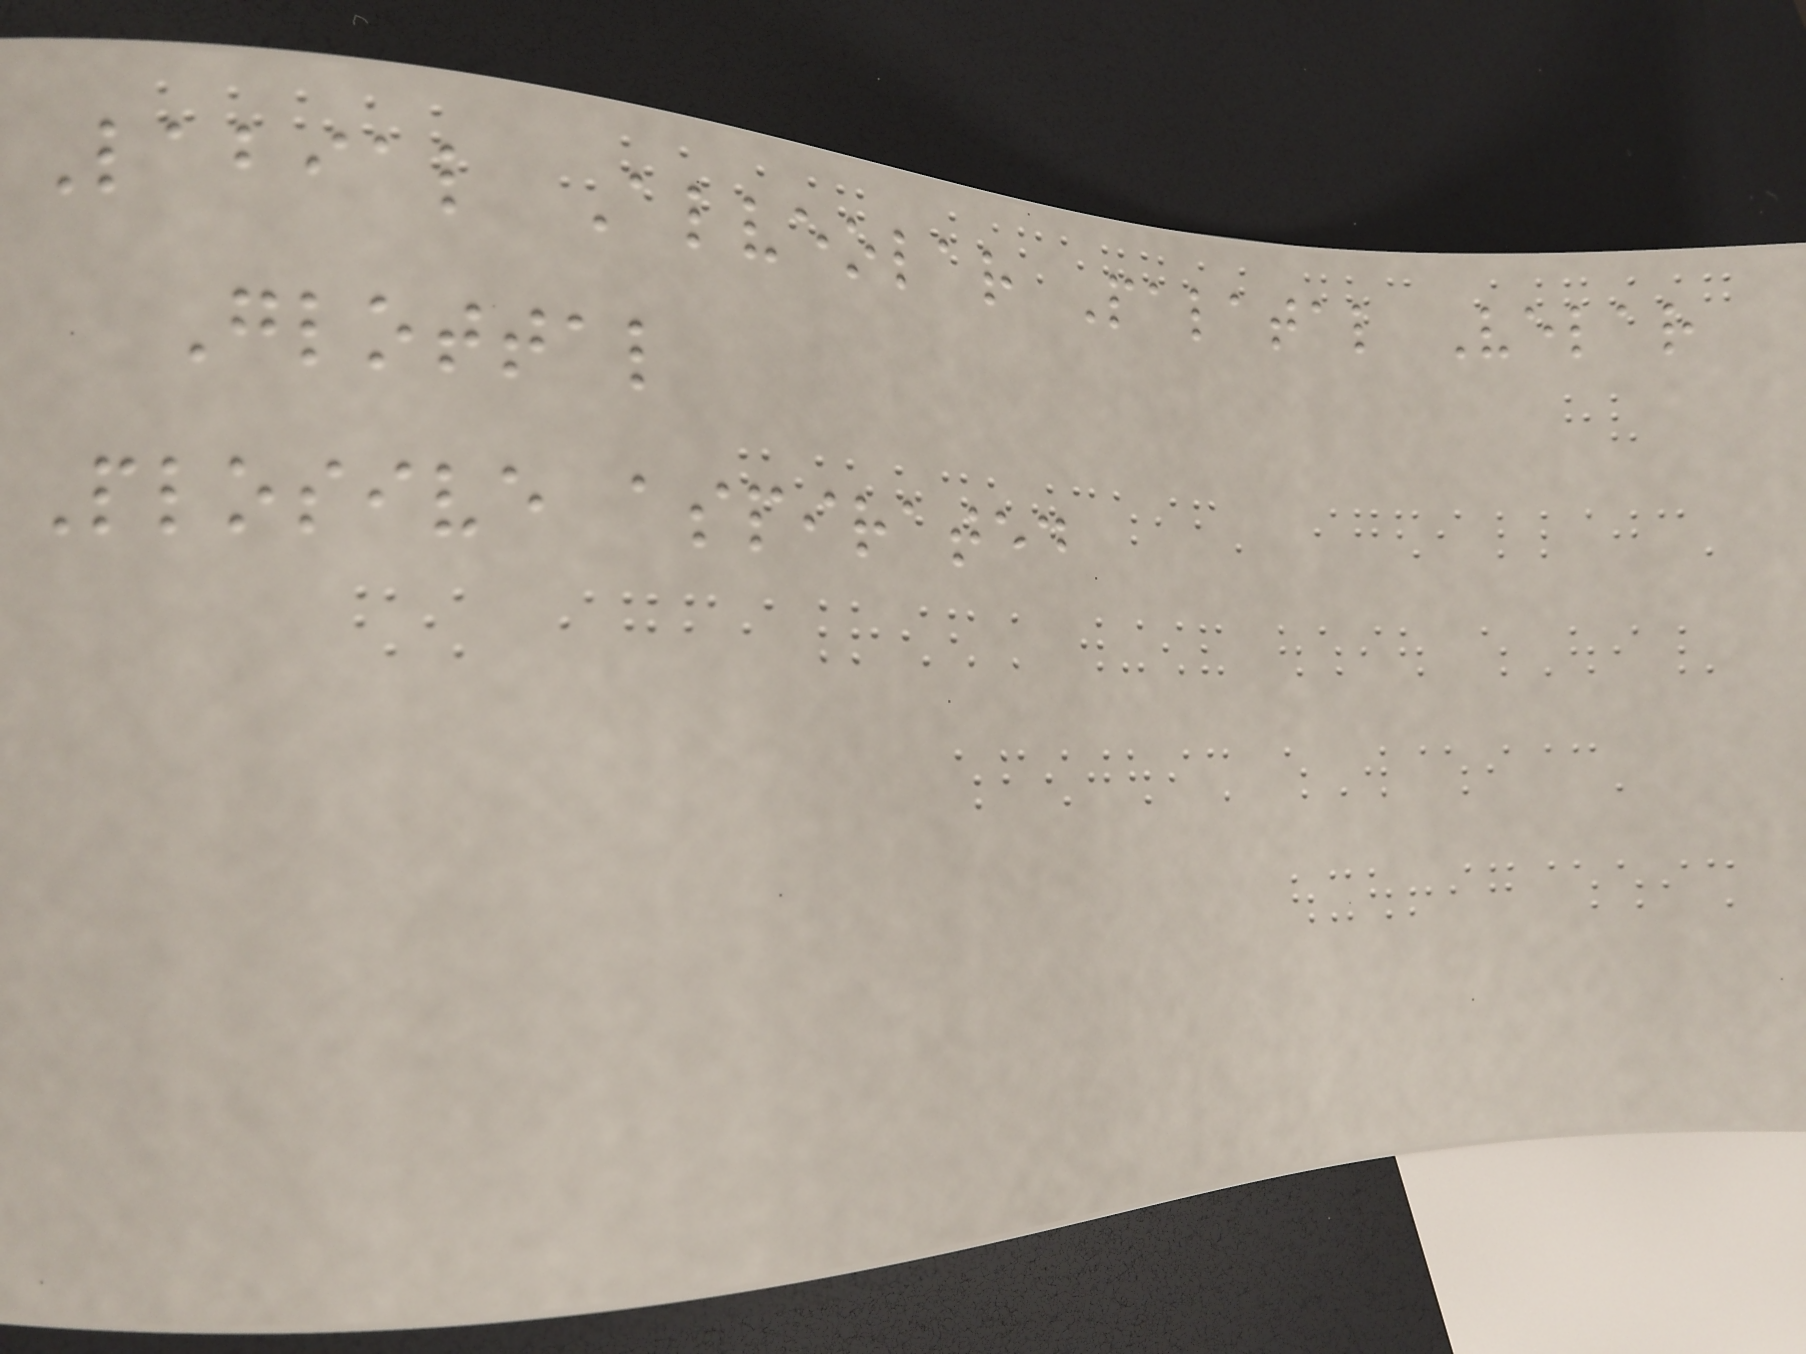Labial Alveolar Palatal Velar
Glottal
Plosive aspirated
